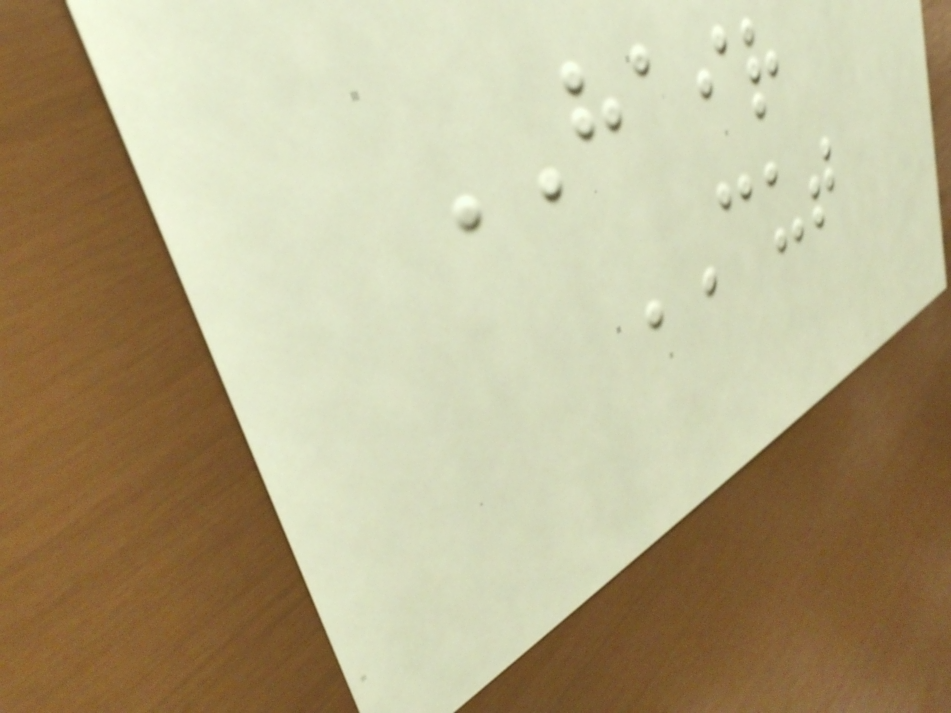HAIR
CUT
